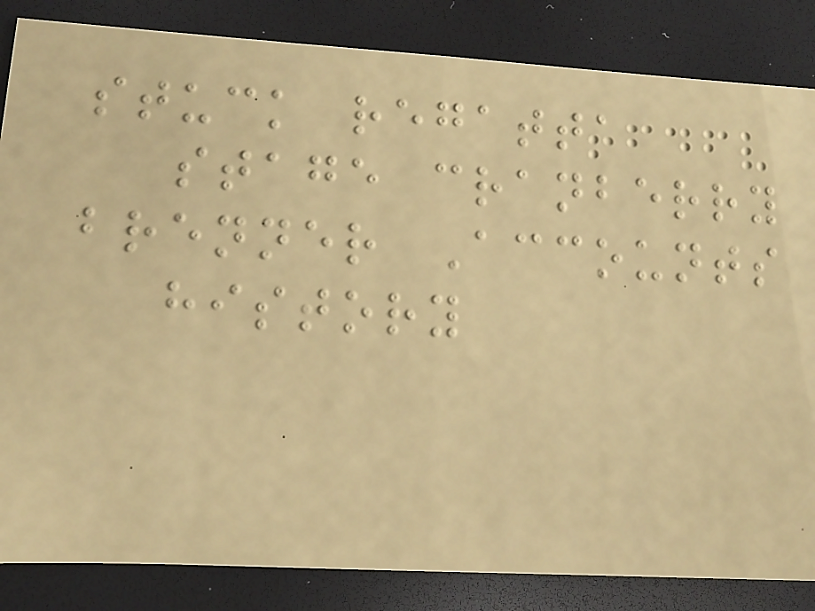stuck regatta
stage cranberry
brenner Accounts
history
